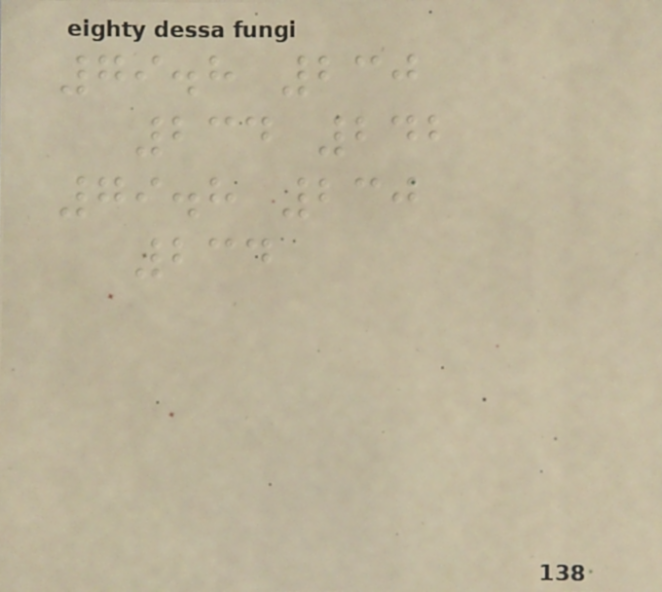79.8 230
234 242
79.8 230
234
